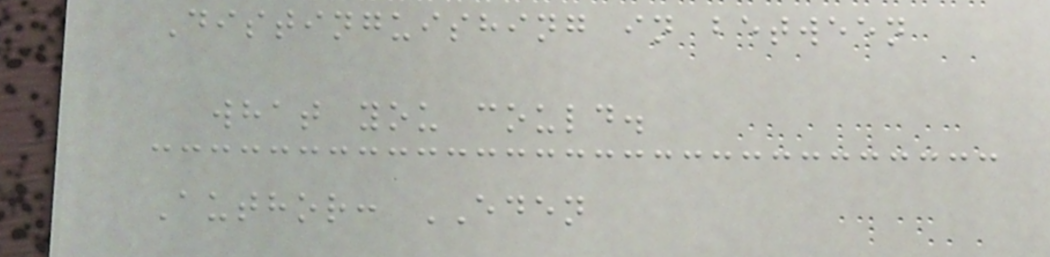Distinguishing in between
what you could.
Author: EDEN
